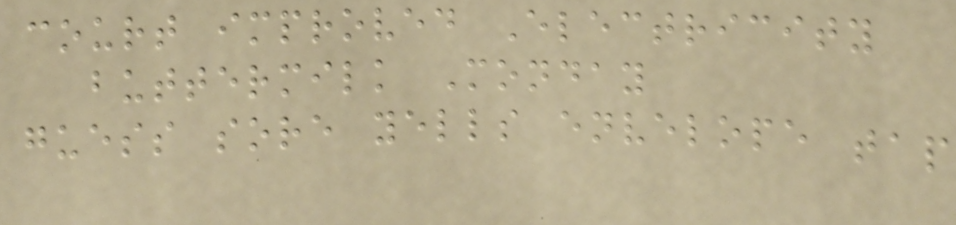court improved Electricity
buttermilk Monday
guess sore yells envelope tap
